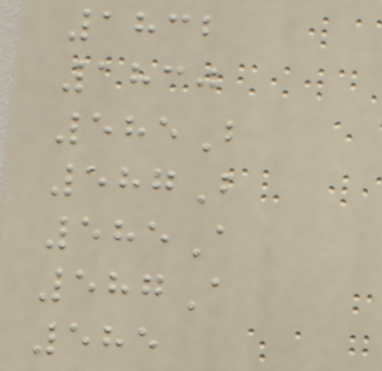1832
1830
585B
587B
585A
587A
585
